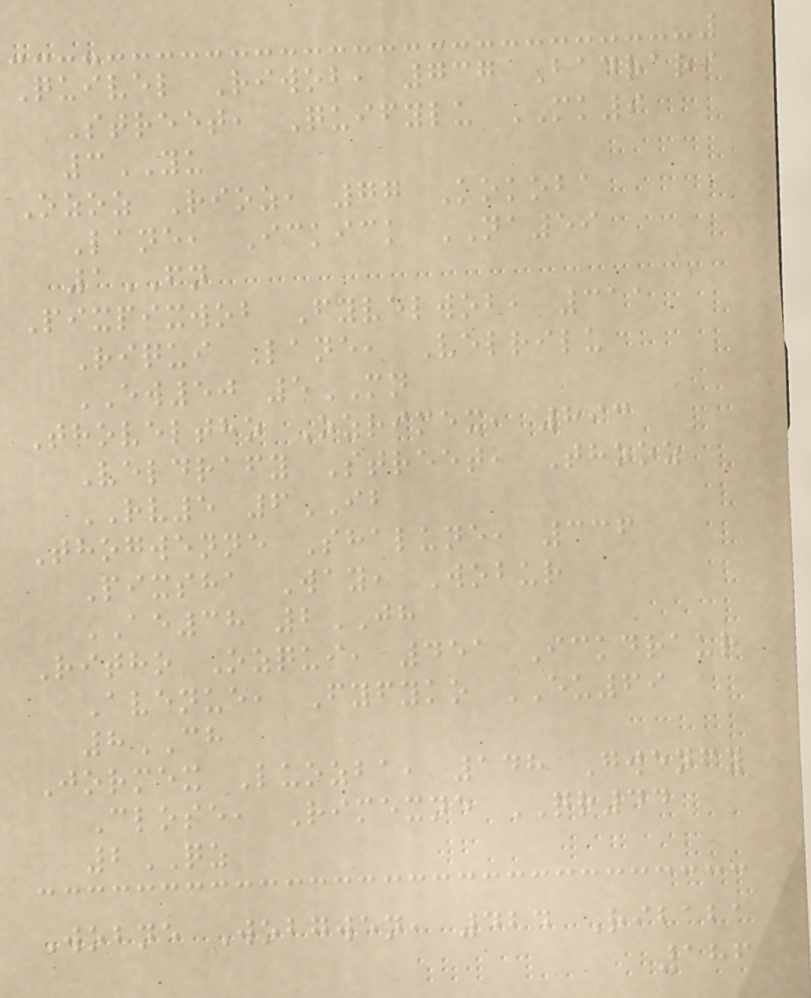Quivel Riwob, 737 Badrari
Street, Quifylu MK9
3YU
Ozoz Rioz, 77 Kokoba
Lane, Ickick NA59
1FN
Pixpixwob Fyvelwob, 311
Riqui Lane, Velrilu
EW50 5MN
Thoveltho Ozrimex, 893
Veldrafy Street, Thooz
RV5 6IB
Thogwenne Shalune, 336
Pixsha Way, Wobur
AE38 2JH
Ritho Ozqui, 451 Ickdraur
Avenue, Fyfyko EU69
8CH
Jormex Luozba, 148 Gwenfy
Close, Rimexne QR44
2QZ
Wobne Wobgwen, 424 Ribaba
186
